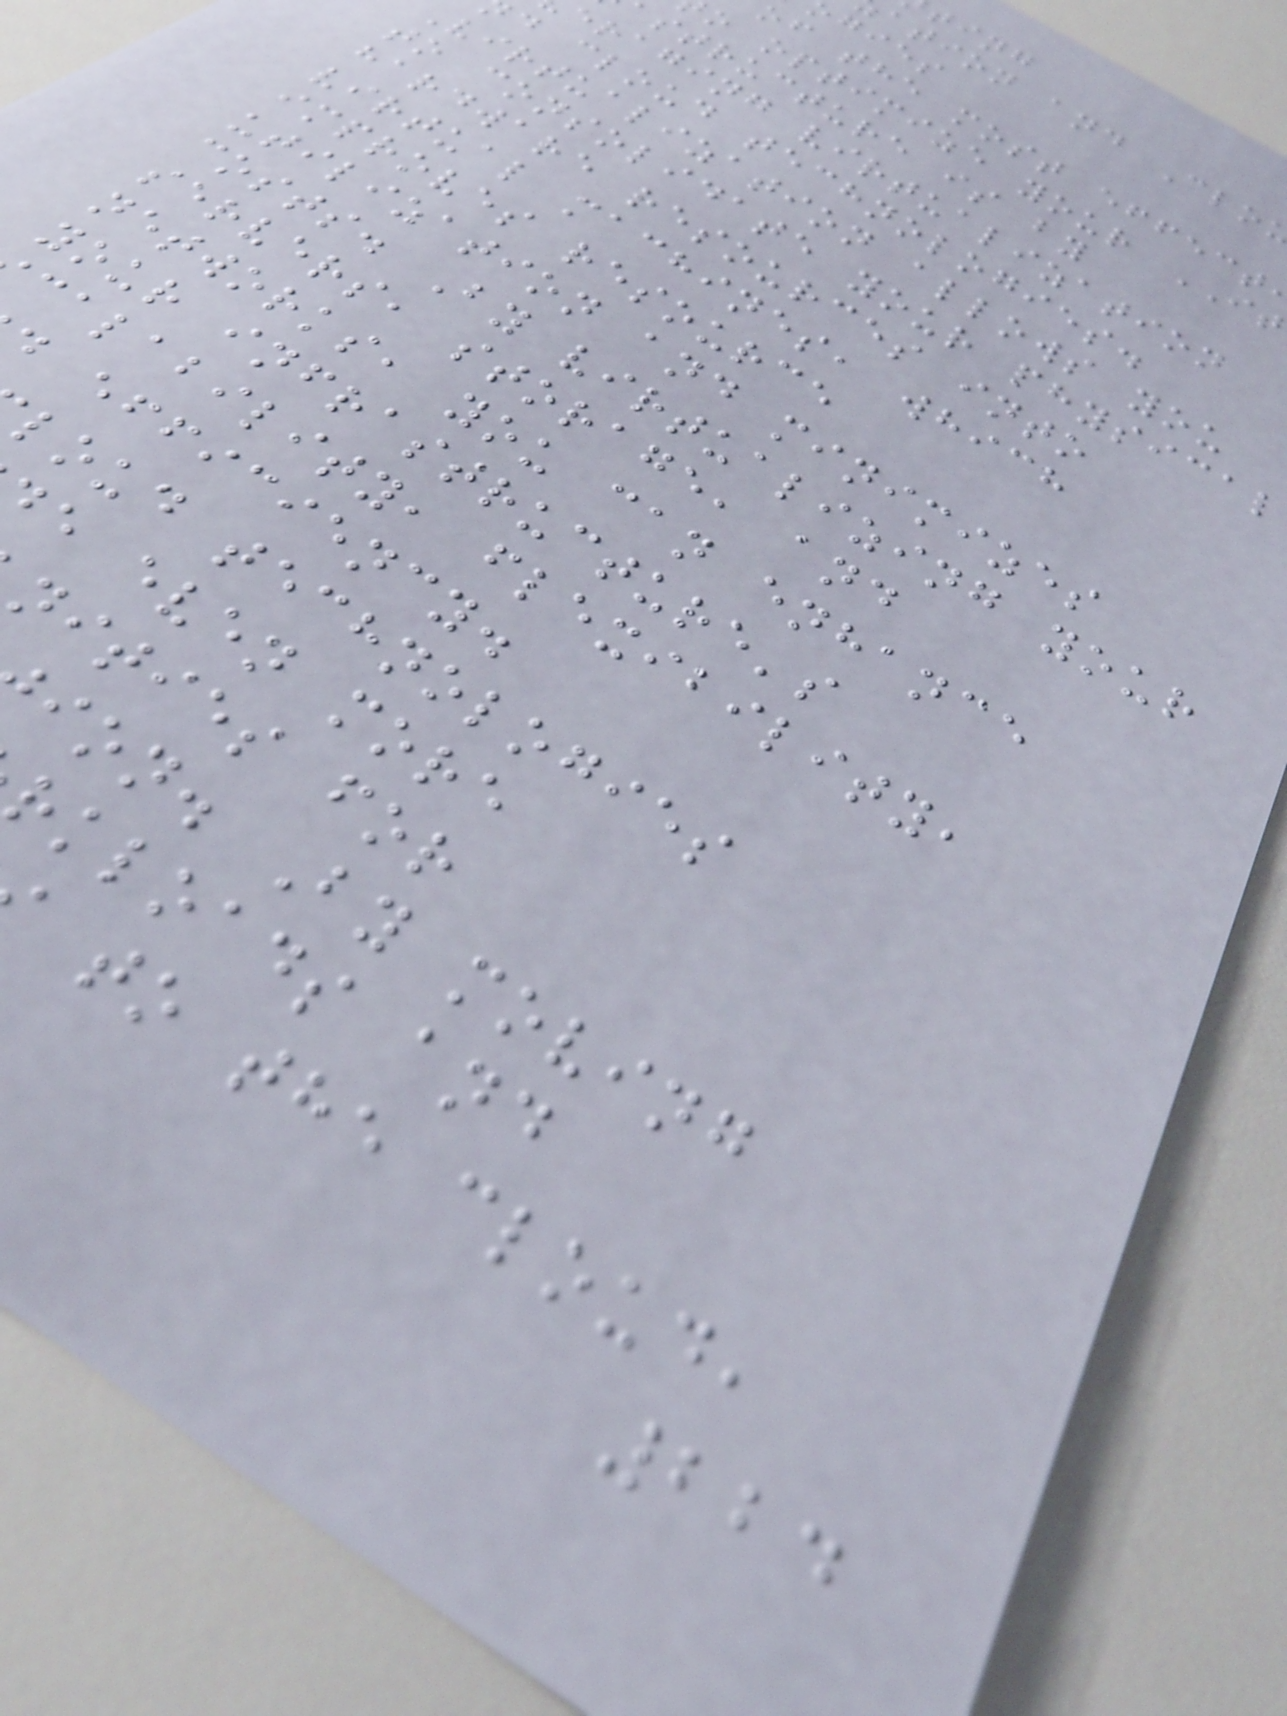ting
ation and Clo
gies
of the most effect
o optimize your IT
structure is by
eraging virtualization
d cloud technologies.
Virtualization allows you
to consolidate your physical
hardware resources into
virtual machines, which
improves resource
utilization and minimizes
costs. By virtualizing your
servers, storage, and
networks, you can enhance
your infrastructure's
calability, flexibility,
efficiency.
loud technologies
e even more
nities for
ion. By moving
rkloads and
to the cloud,
224
